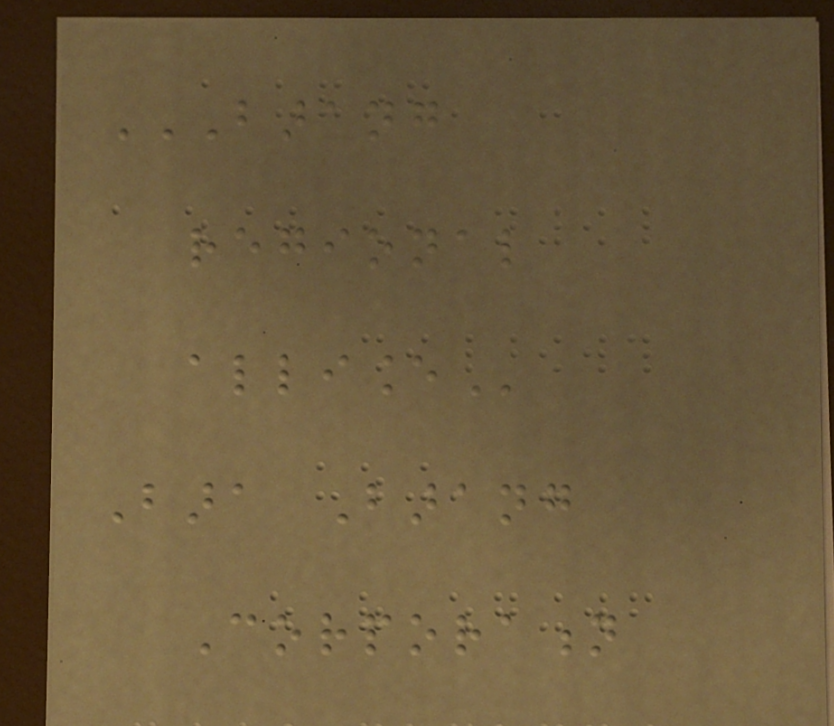BARANG
REGIONAL
ALLIANCE
Bara Barang
Corporation
